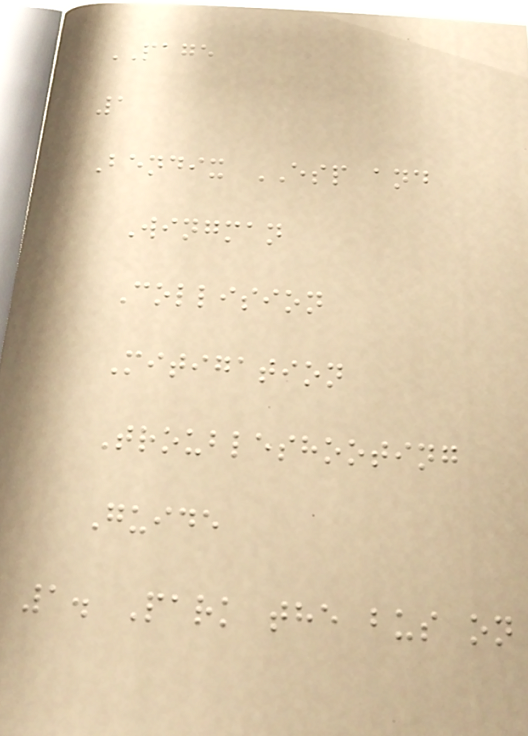PAGE
1
Bendix ESP and
Wingman
Collision
Mitigation
Troubleshooting
Guide
1. Park the bus on
